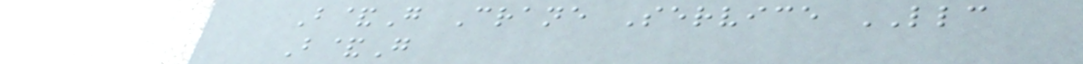B&G Crane Service LLC
B&G
